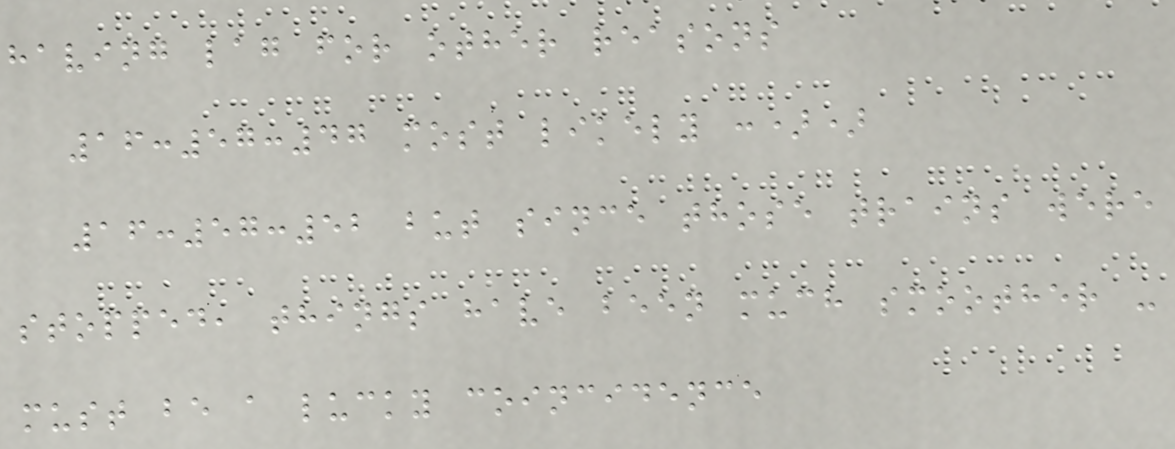having lag for other reasons
16:57:47 most likely :))
16:57:52 but since those trains were
stopped, things have been much smoother -
must be a lucky coincidence
